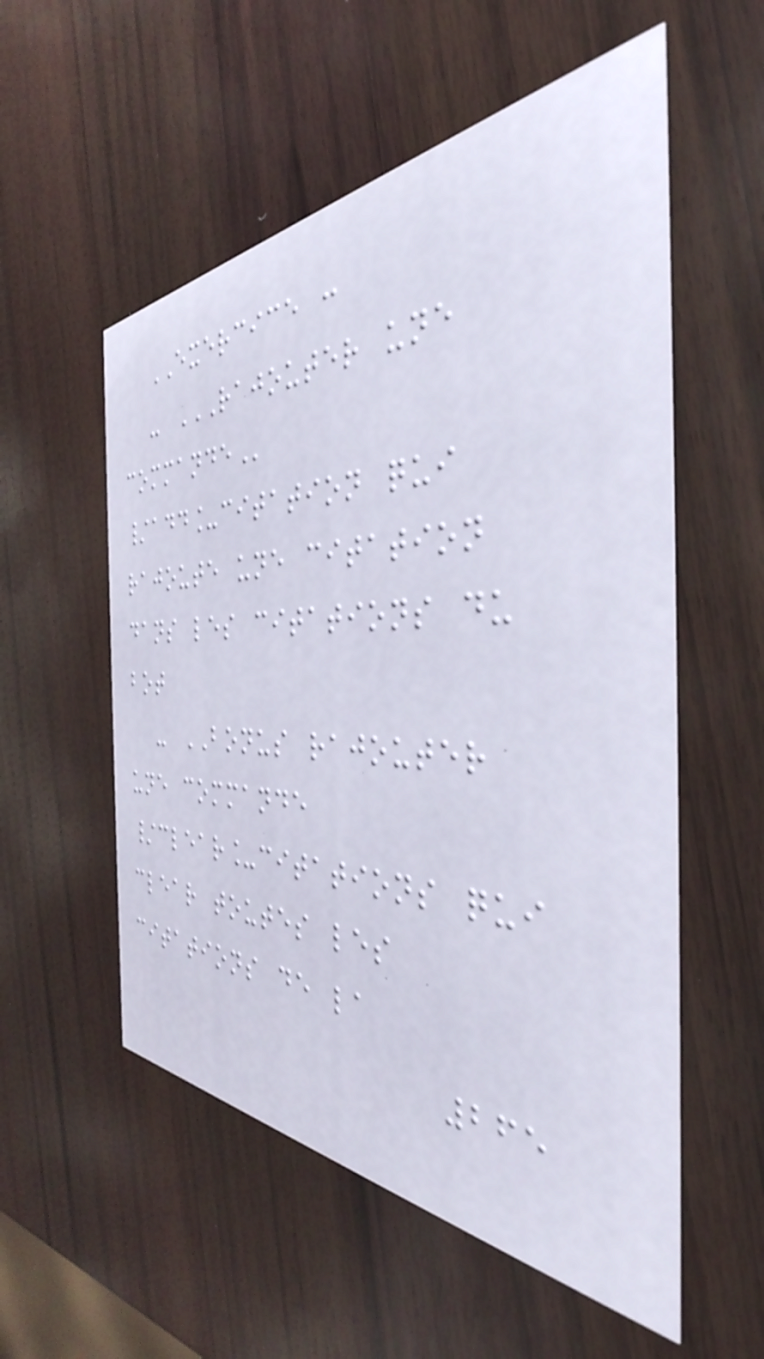EXERCICE :
- RAJOUTER UNE
COMMANDE
/add_citation qui
rajoute une citation
dans les citations du
bot
- BONUS rajouter
une commande
/clear_citations qui
clear toutes les
citations de la
265
